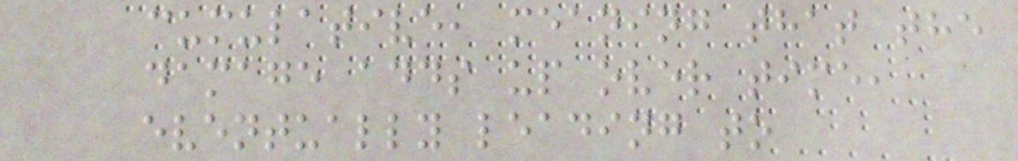cumulative, meaning that the
damage adds up over time,
eventually leading to
